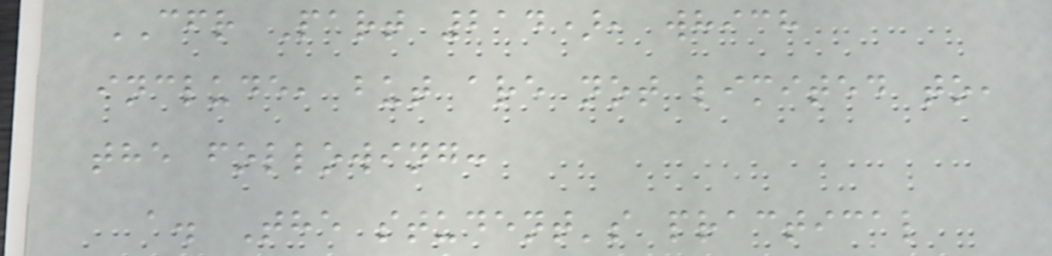CFR Part 214), which
include, but are not limited to,
the following:
a. The student's practical
